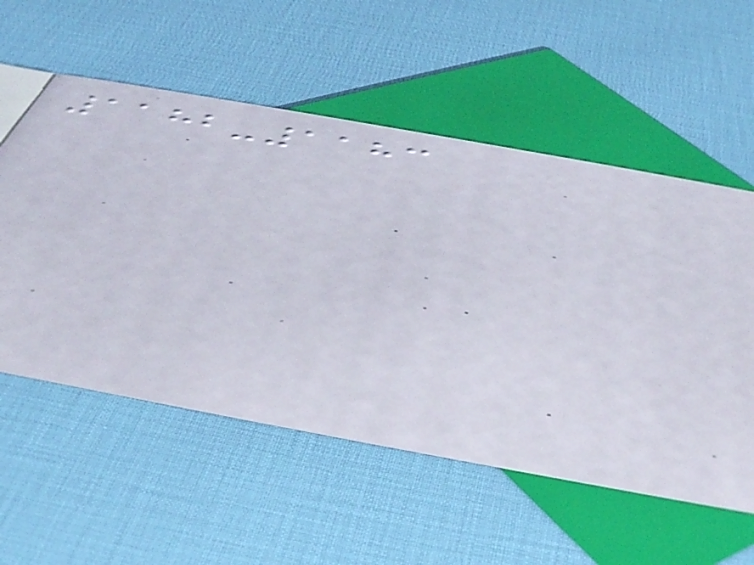1182-1183
